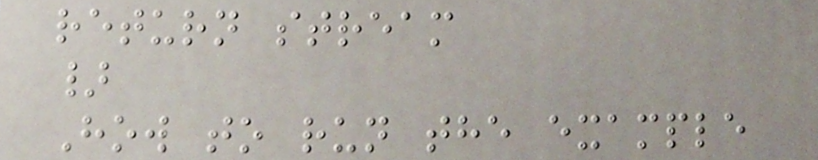return stream
}
How to run the example
